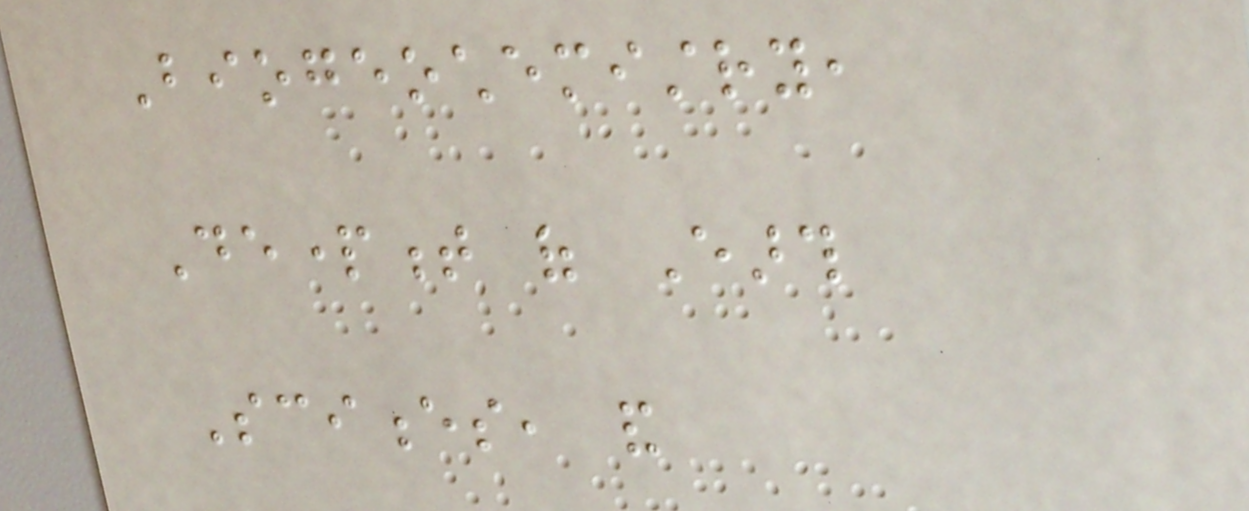Biogeochemistry,
Department of Earth
Sciences, and
